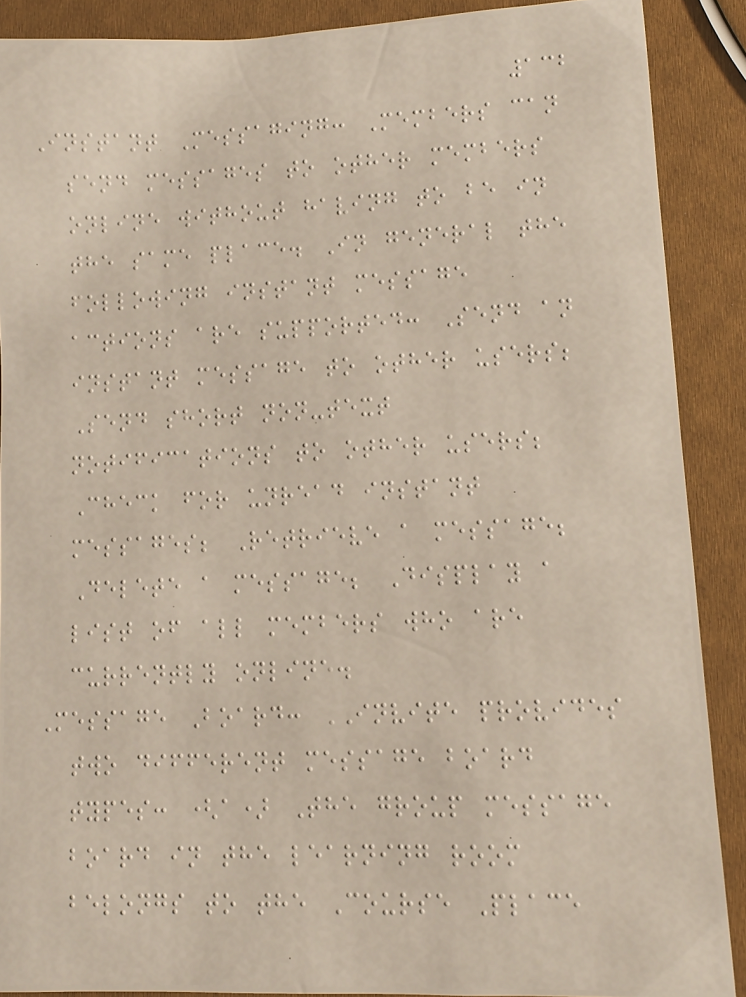132
Instant Messaging: Members can
send messages to other members
online without having to be in
the same place. In general the
following instant message
actions are supported: Send an
instant message to other users;
Send short non-text
notifications to other users;
Check for unread instant
messages; Retrieve a message;
Delete a message; Display a
list of all members who are
currently online.
Message Board: INVITE provides
two different message board
types: (a) The group message
board in the learning room
belongs to the Course Place
